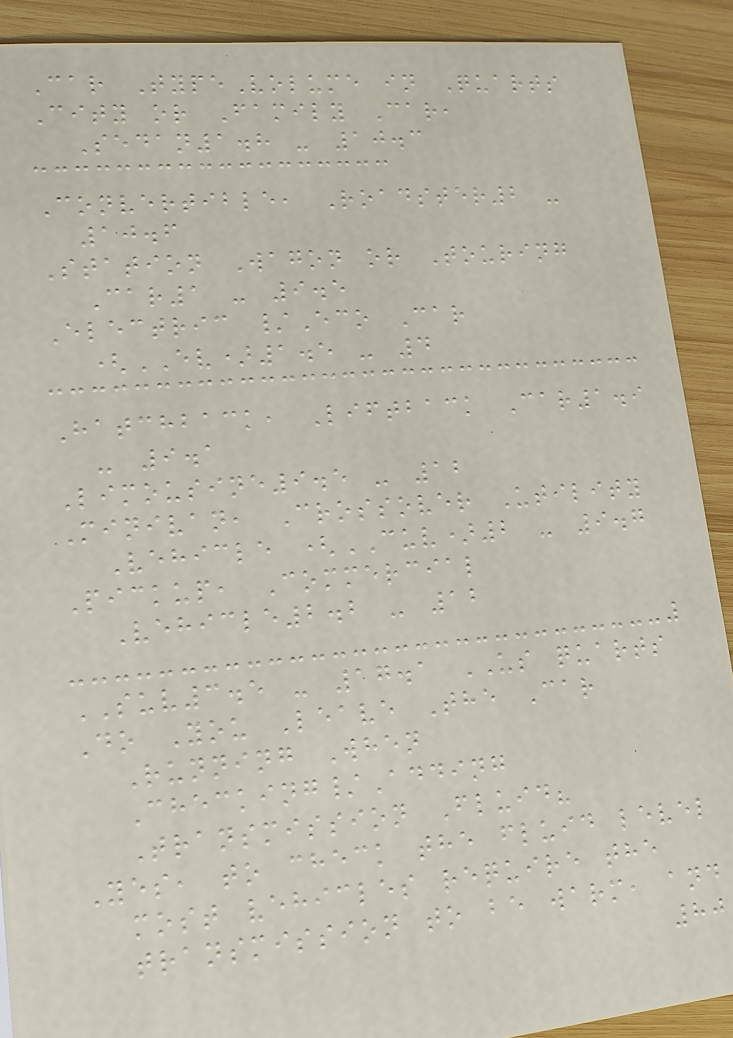Car TypeVolume in Quarts
City or Family Car,
Sedan1.8 - 10.3
Convertible, Roadster2 -
10.6
Station Wagon or Touring
Car1 - 9.5
Electric /Eco Car
(EV)1.5 - 4
Hatchback, Liftback Car1.9
- 9.1
Limousine9.5 - 12
Minivan, Crossover Utility
Vehicle (CUV)2 - 9.7
Pickup, Commercial
Vehicle2.2 - 12
SUV3.5 - 17.1 US quarts
Do You Leave The Car
Running When
Checking/Adding
Transmission Fluid?
Yes, to check the fluid level
most vehicles require the
transmission to be warm, and
80
